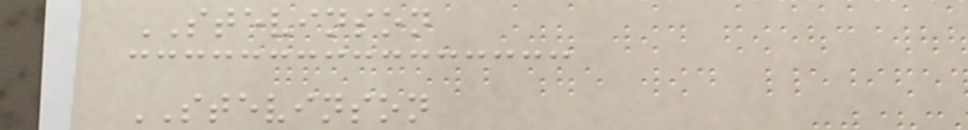STEVINSON
STEVINSON
